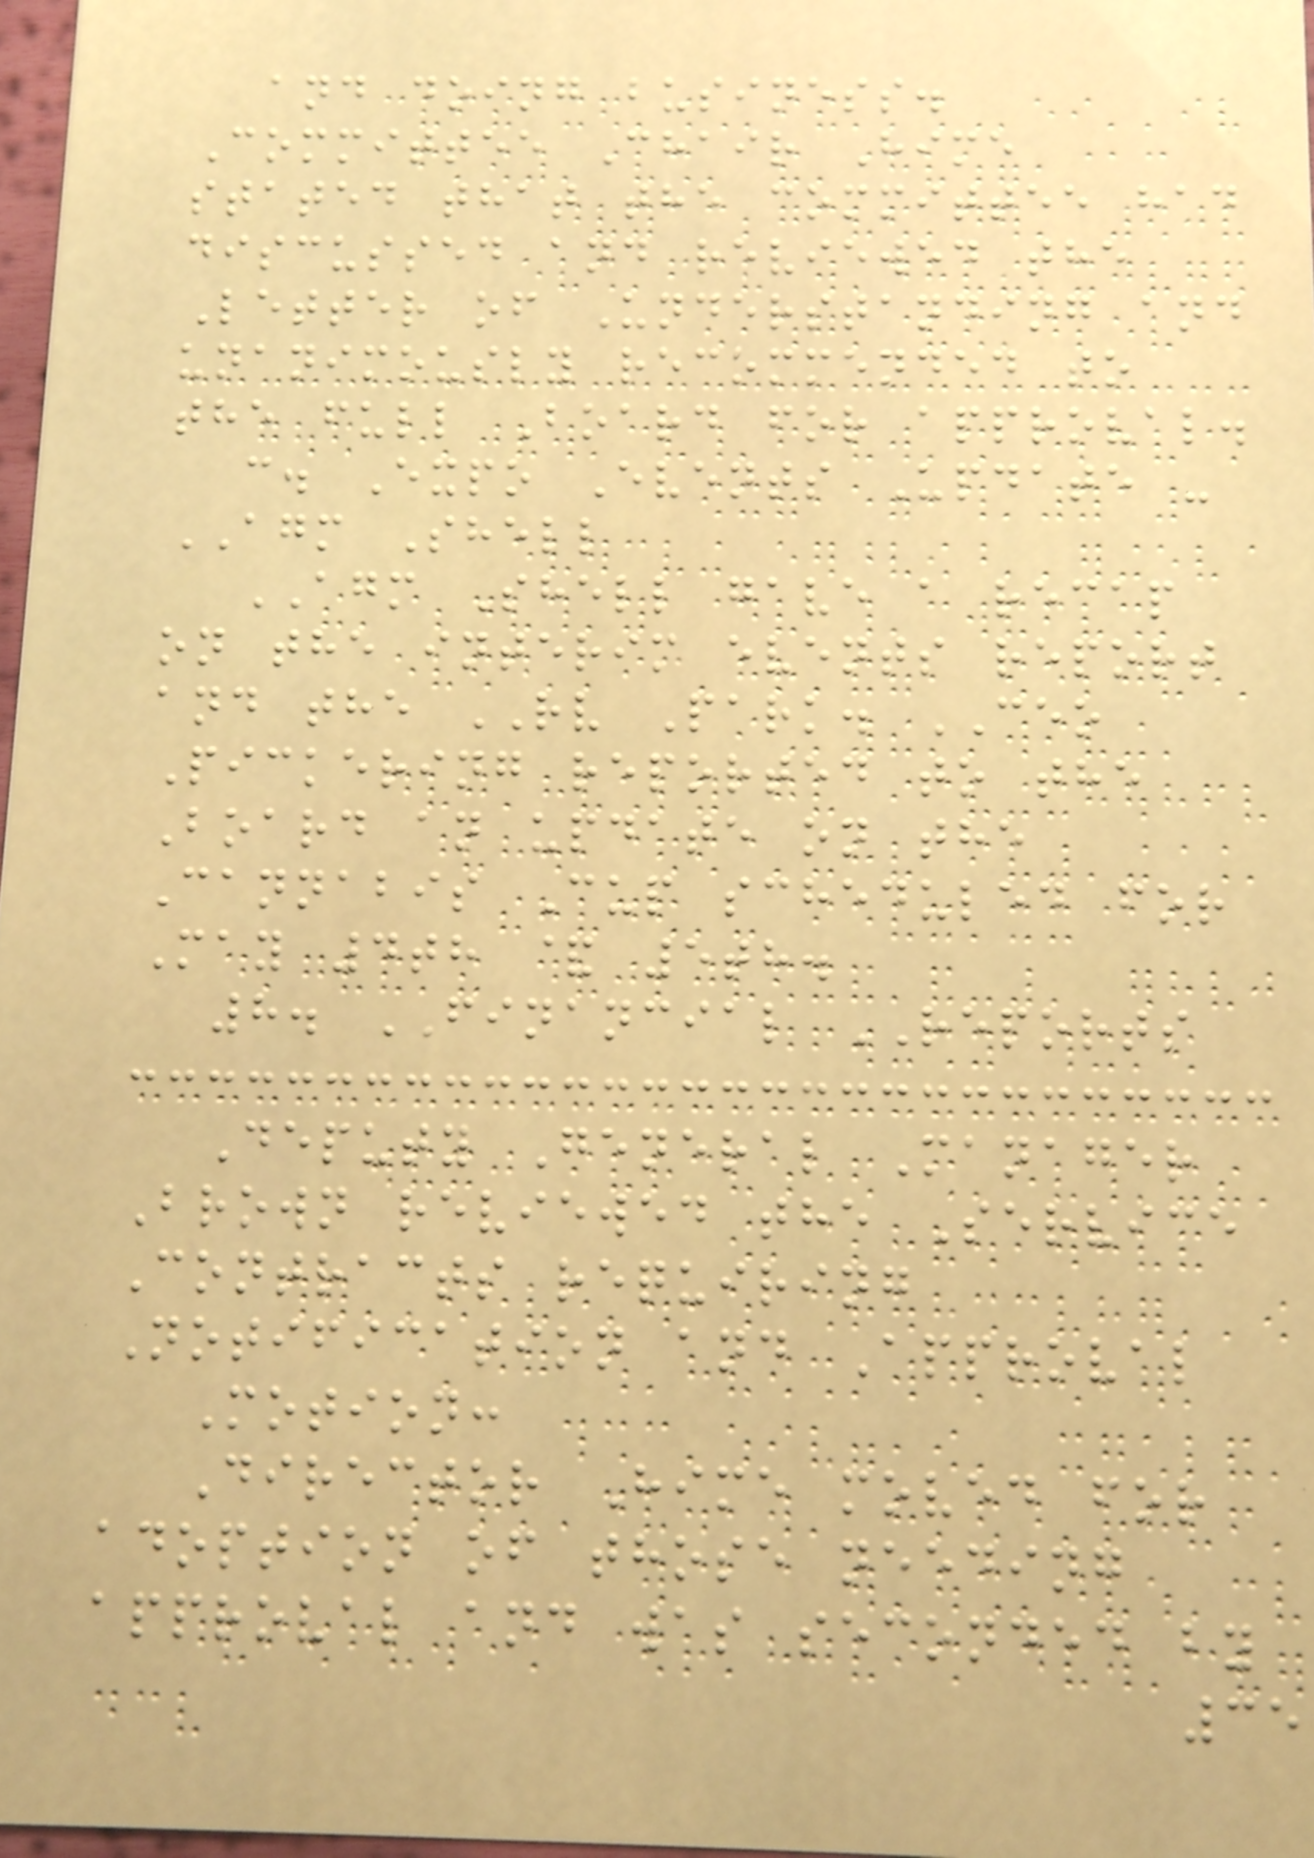and doing business.
Committee Chair Hime
stated that the committee had
discussed and reviewed the
Letter of Understanding and
unanimously recommended to
the full Board for approval.
c. Expo Events Update -
AGM Shell
AGM Shell gave a recap
on the interim events report
and the RV Park. CEO
Pickering reported to the
Board an update on the
Cannabis Cup scheduled for
May 4th & 5th.
8. FINANCIAL REPORTS
Deputy General Manager
Brown reviewed the Service
Contracts requiring
Notification and Approval
Motion:
Director Hime moved for
adoption of those needing
approval and was seconded by
35
